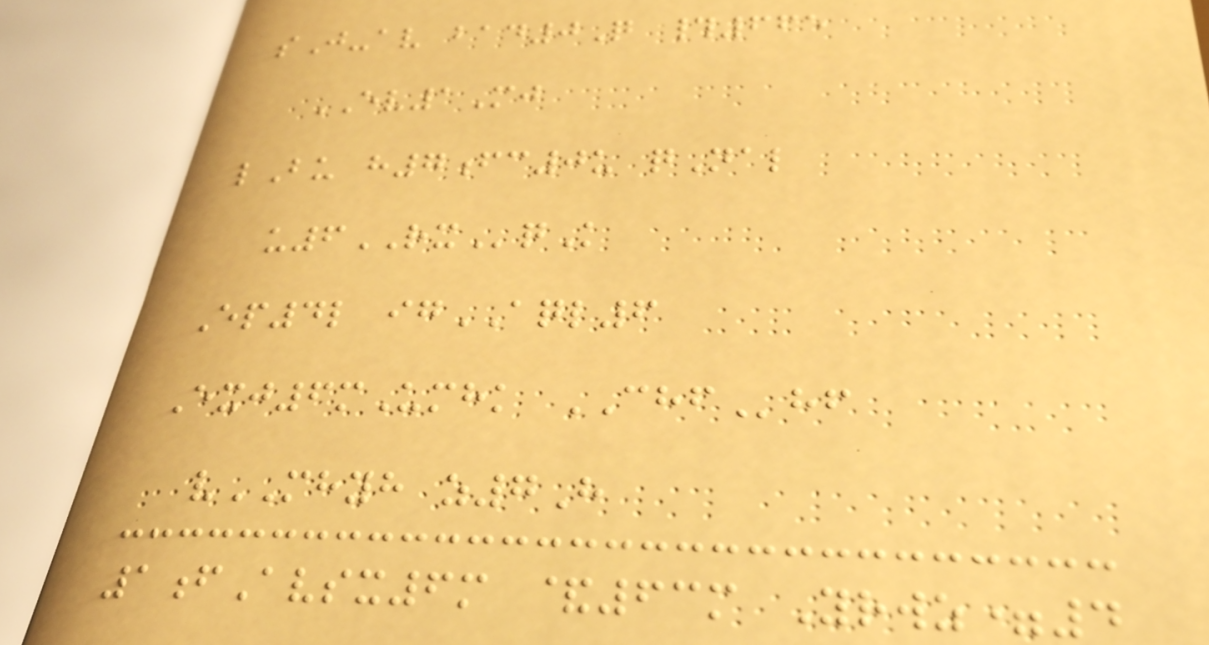sJ-av bad0Q #665
EV1Mj
lBu h7fc0u qNal
u6RXqK
Ep4l igAQL6
Exj6mUmhk CHFhf
vMHYH z7H
1fAvsx6m &63m Yrwz=4
